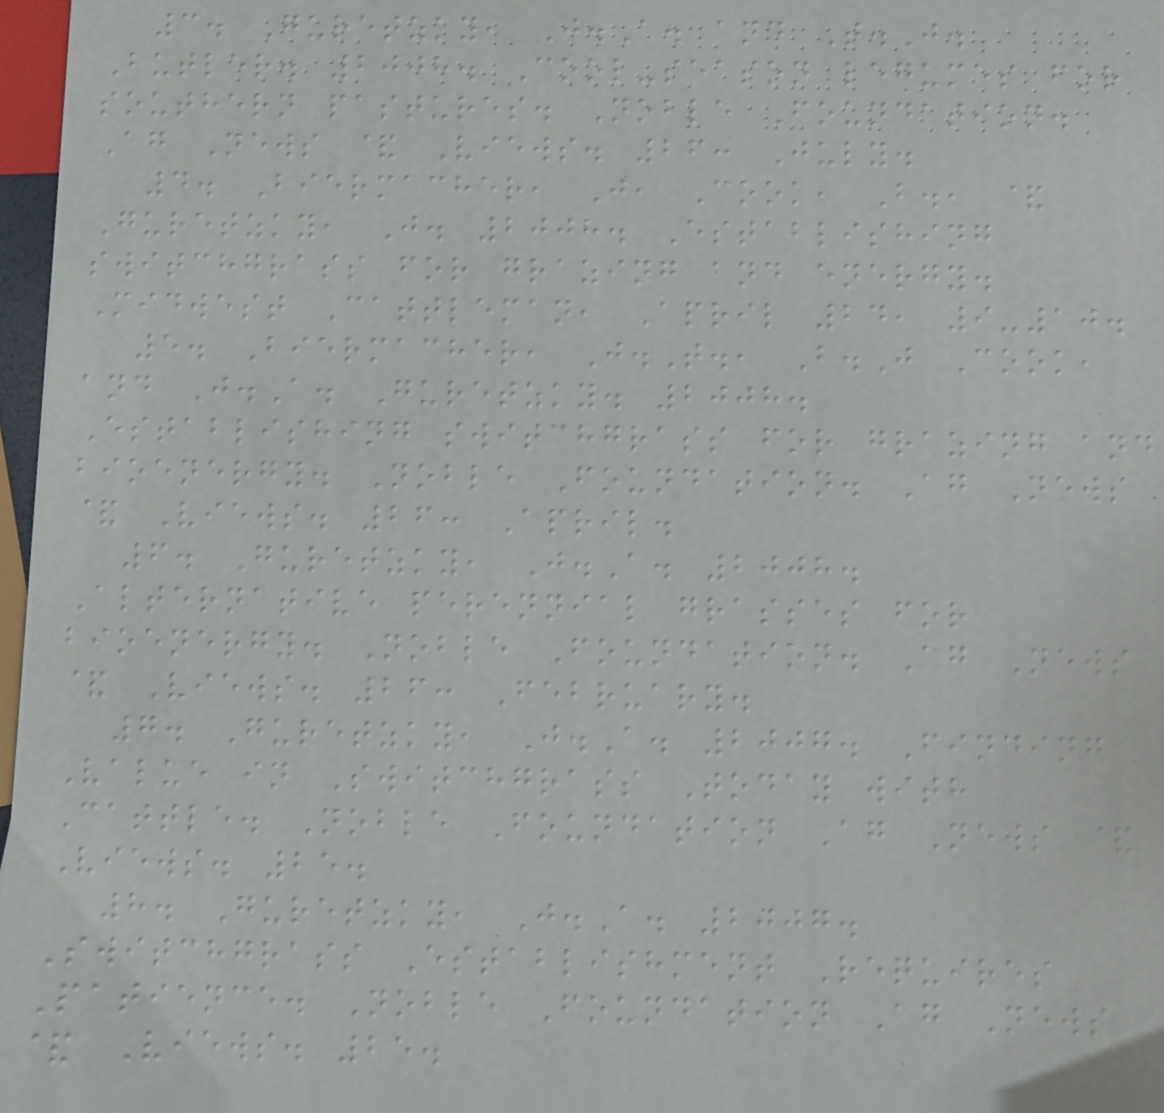3. Guretzky, J.A. and T.J.
Butler. 2008. Cool-season legumes for
southern pastures. Noble Foundation.
Ag News & Views. 26: July.
4. Biermacher, J, Cook, B., &
Guretzky, J. 2008. Establishing
switchgrass for grazing and energy.
Midwest Cattleman, April 24, 9-10.
5. Biermacher, J.T., B.J Cook,
and J.A. Guretzky. 2008.
Establishing switchgrass for grazing and
bioenergy. Noble Foundation. Ag News
& Views. 26: April.
6. Guretzky, J.A. 2008.
Alternative perennial grasses for
bioenergy. Noble Foundation. Ag News
& Views. 26: February.
7. Guretzky, J.A. 2007. Finding
Value in Switchgrass Today with
Cattle. Noble Foundation Ag News &
Views. 25.
8. Guretzky, J.A. 2007.
Switchgrass Establishment Requires
Patience. Noble Foundation Ag News
& Views. 25.
